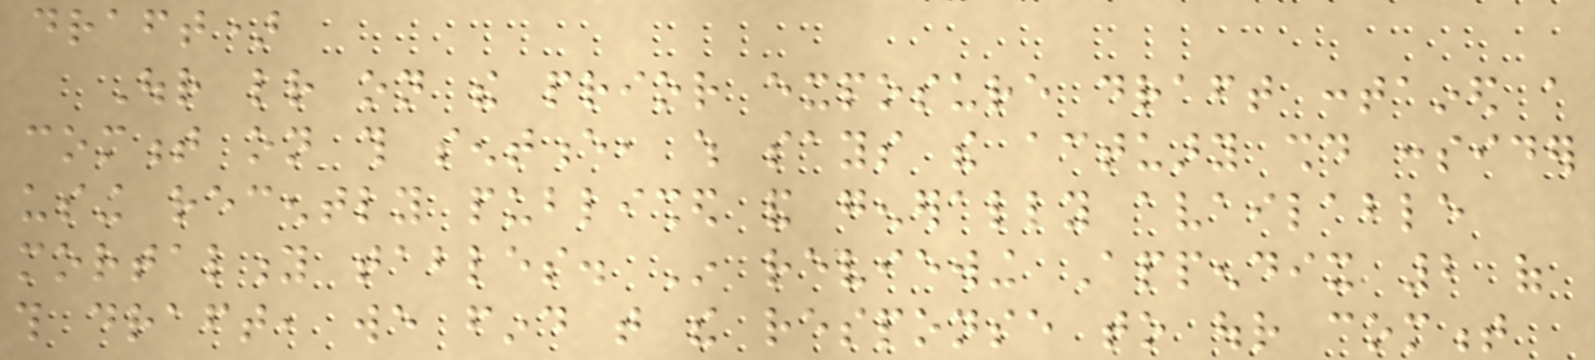draft)
Our letter on the prior exposure draft contained a
comment on this sentence, which says the actuary should consider
using recently published and generally available
mortality tables. In reviewing Appendix 2 of
this draft, we find that the response to our comment
